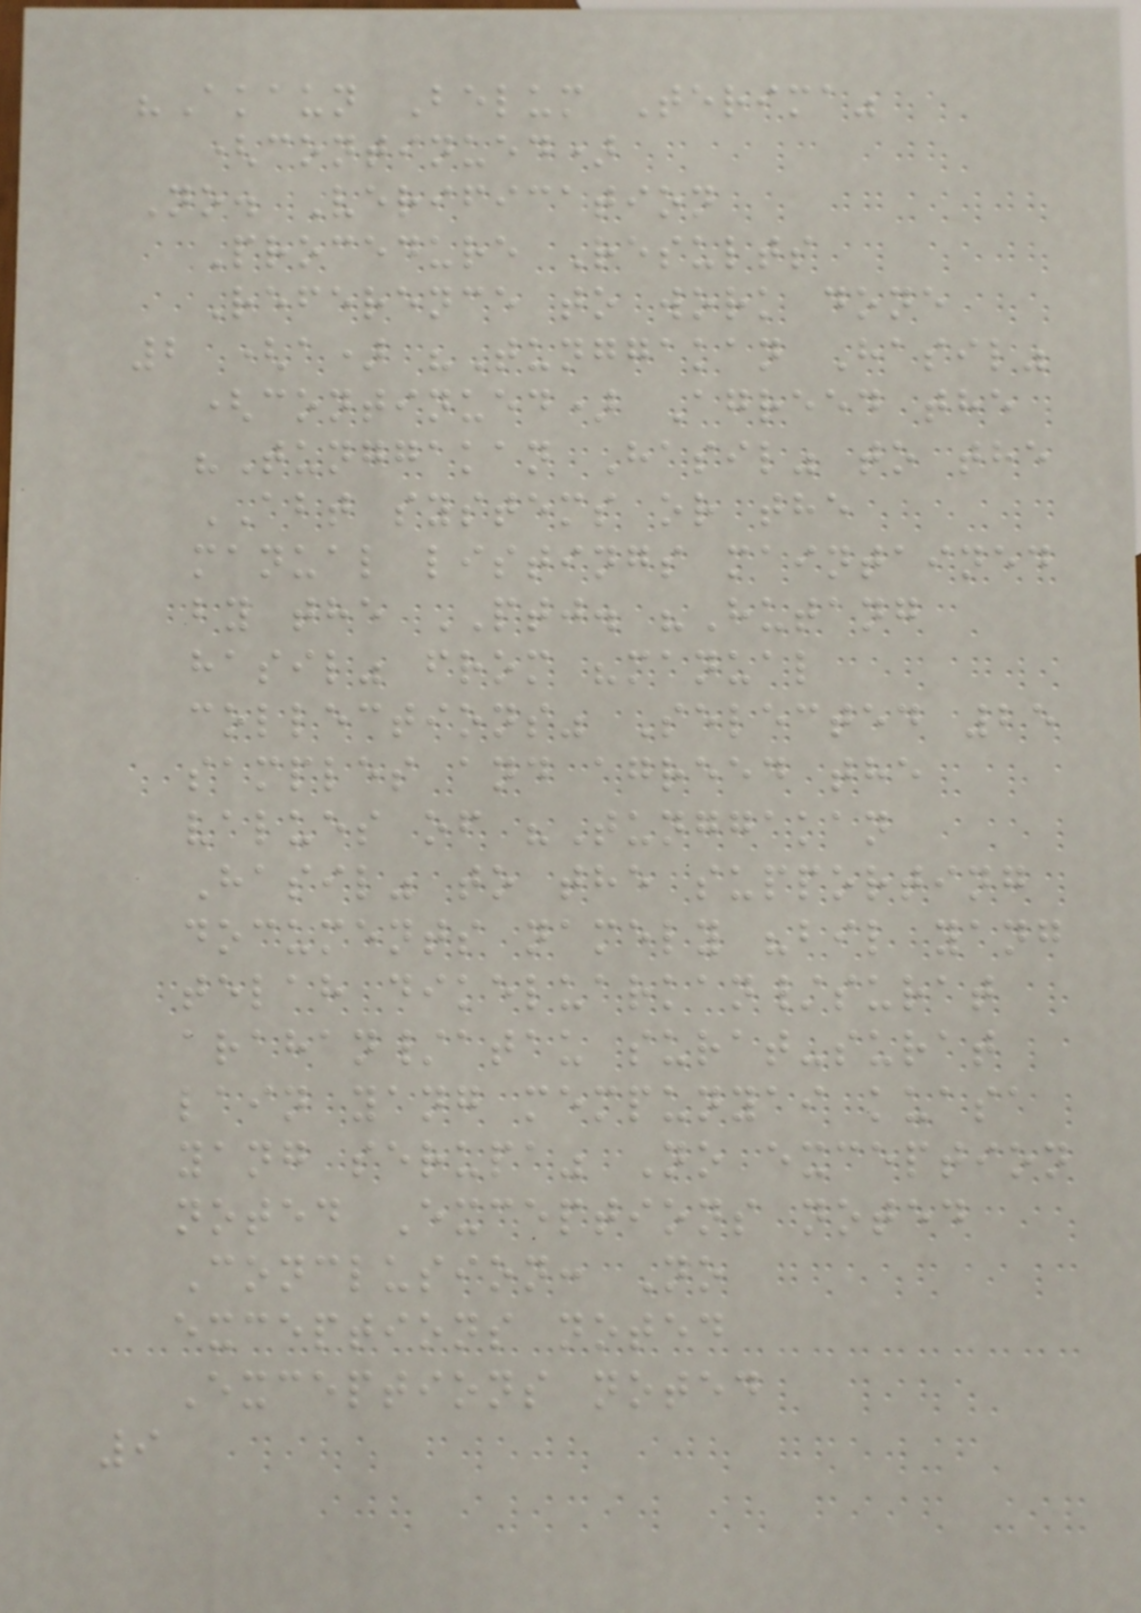"Akaun Belum Terima"
(continued)
No. Verification
Procedure Results
Reference to work done
2 (a) "Tunggakan Hasil"
(continued) Agreed the
"Tunggakan Hasil" to the
ABT systems or the
manual listings maintained
by the PTJ. "Hutang
hasil" from "manual
collections" Selected 25
samples and agreed the
values of "Tunggakan
Hasil" to the supporting
documents namely "bil yang
telah dikeluarkan/surat
arahan/atau surat-surat
lain yang mempunyai kuasa
yang serupa" No exception
noted Exceptions noted
Conclusion: No
exceptions noted
Exceptions noted
9
